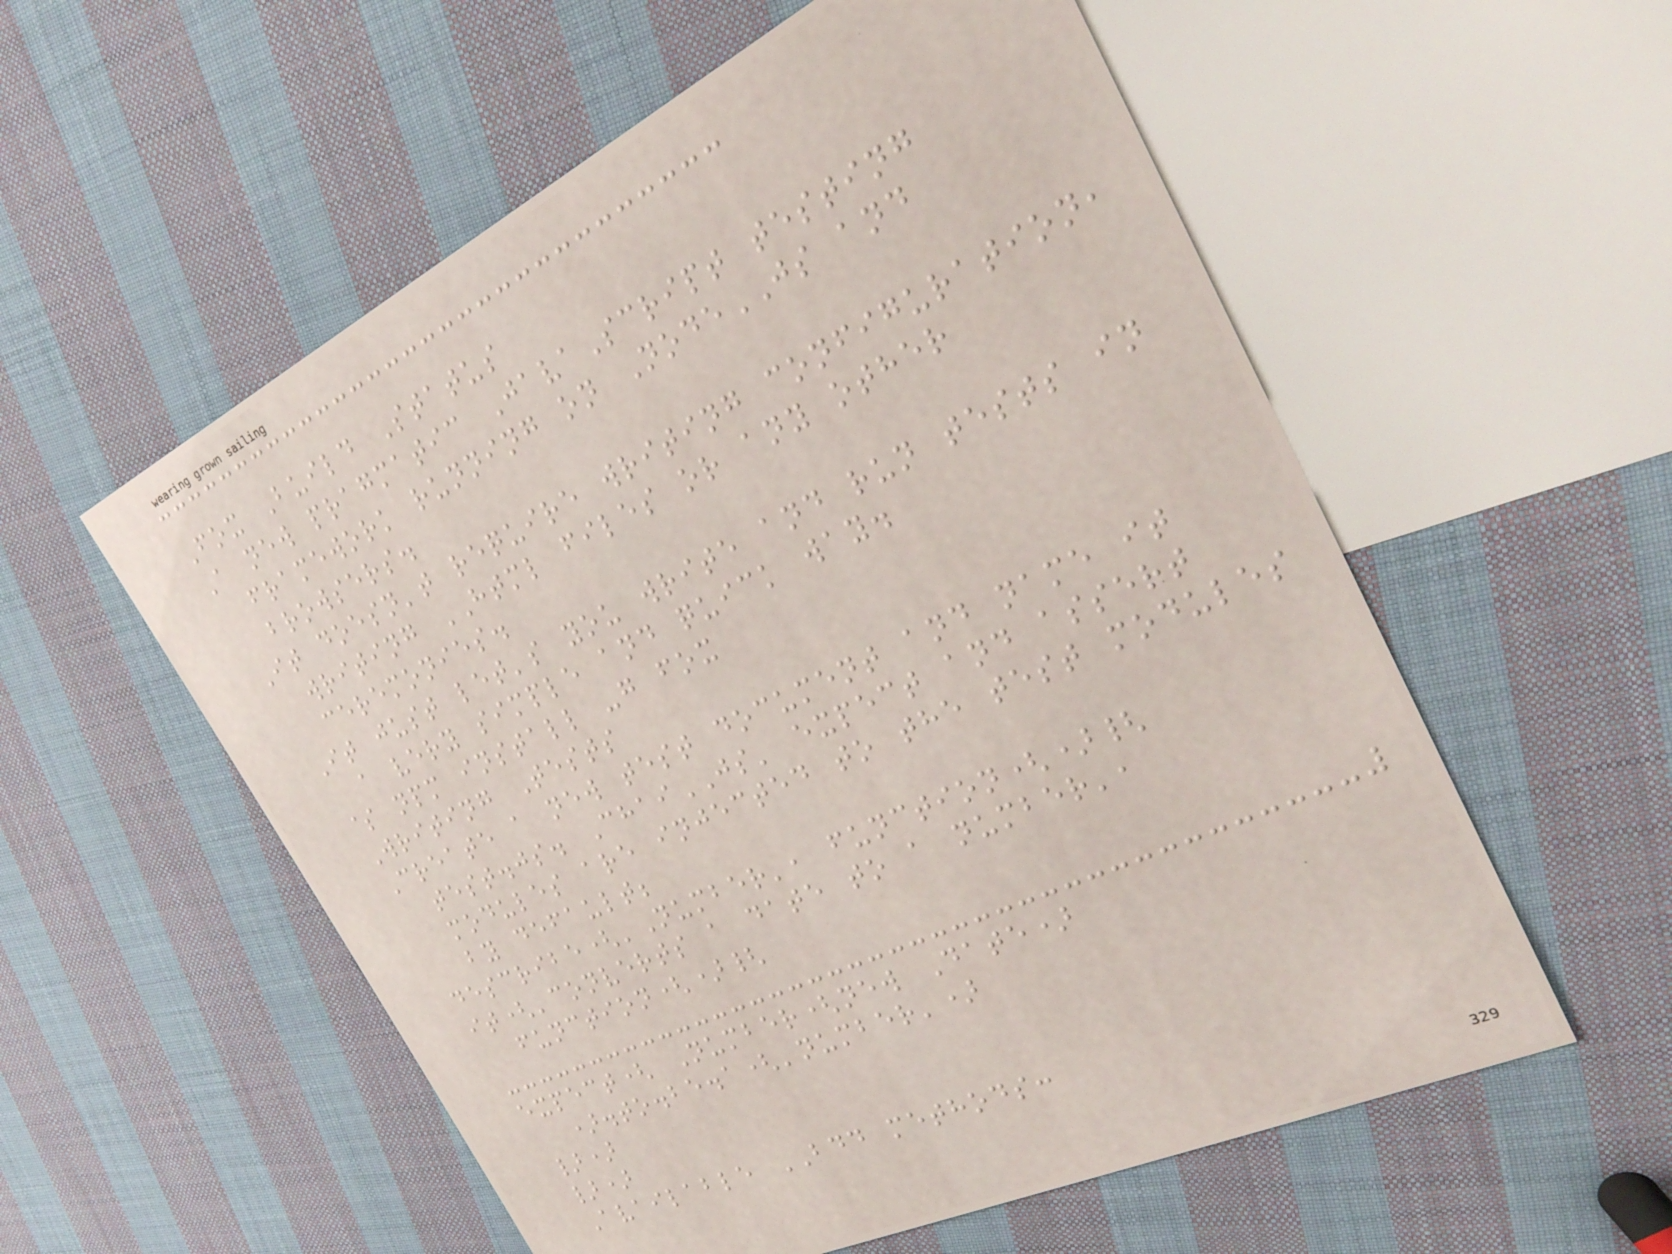Fox Build Status
A new pragmatic JavaScript testing
framework running on NodeJS and
browsers.
It doesn't require writing configuration,
writing HTML files or any other
ceremonies.
It just let's you write and run tests in
a very simple and quick way.
$ npm install -g fox
Writing Tests
Create a new test document and name it
test.js. ChaiJS' expect and assert
modules are injected to the test modules
by default;
describe('Number', function(){
it('converts a date to a number',
function(){
expect( Number(new Date)
).to.be.a('number')
})
})
Available BDD methods:
